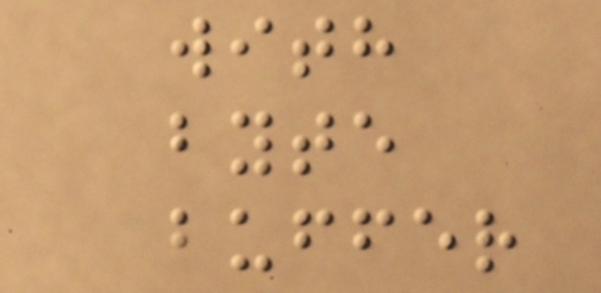with
byte
buffer
